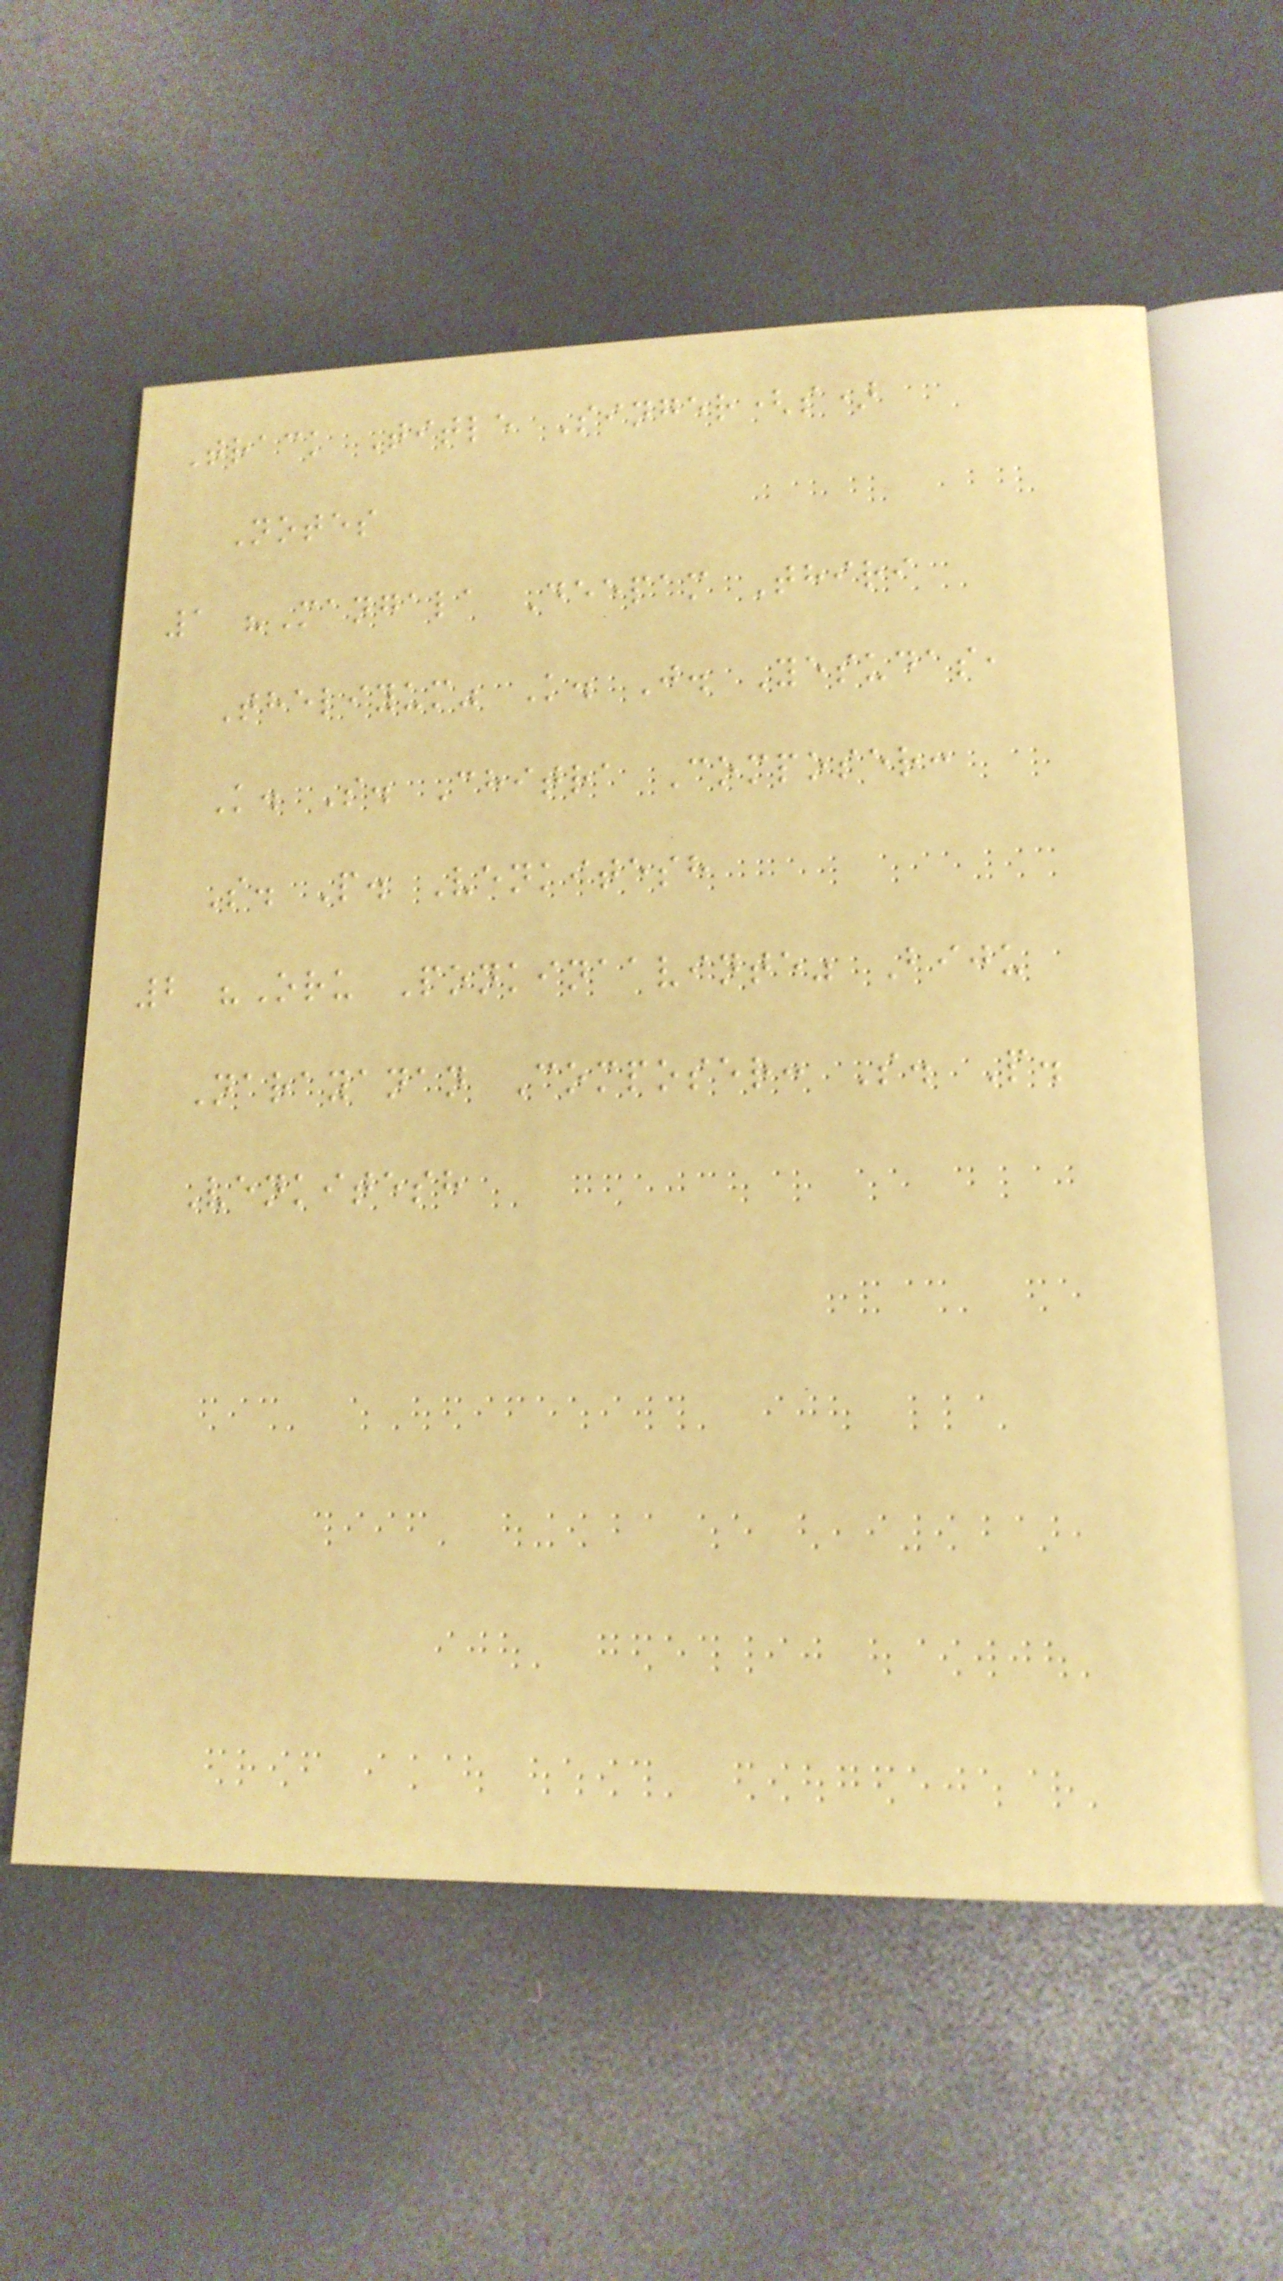Track Title Singer(s)
Notes
1 "Mangala Deepam Thiri
Theliyum" K. J. Yesudas,
K. S. Chitra Composer:
S. P. Venkitesh
2 "Oru Ponkinaavinte" Biju
Narayanan Composer: S. P.
Venkitesh
